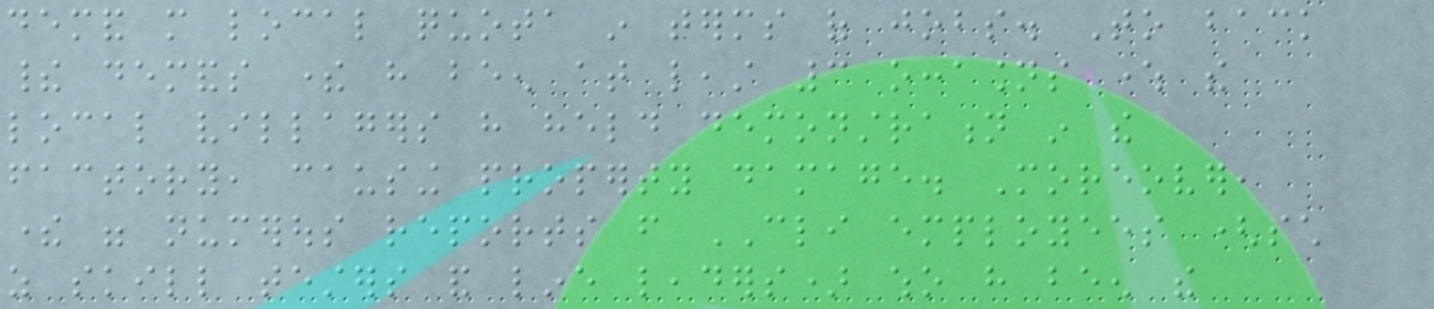demand more local quota in terms of jobs. To back
their demands there have been at least 3 occasions where the
local villagers have held demonstration in the
factory, causing property damage. Moreover,
there were numerous reports from CLI employees (such
as skill testers and line leaders) who have been the
